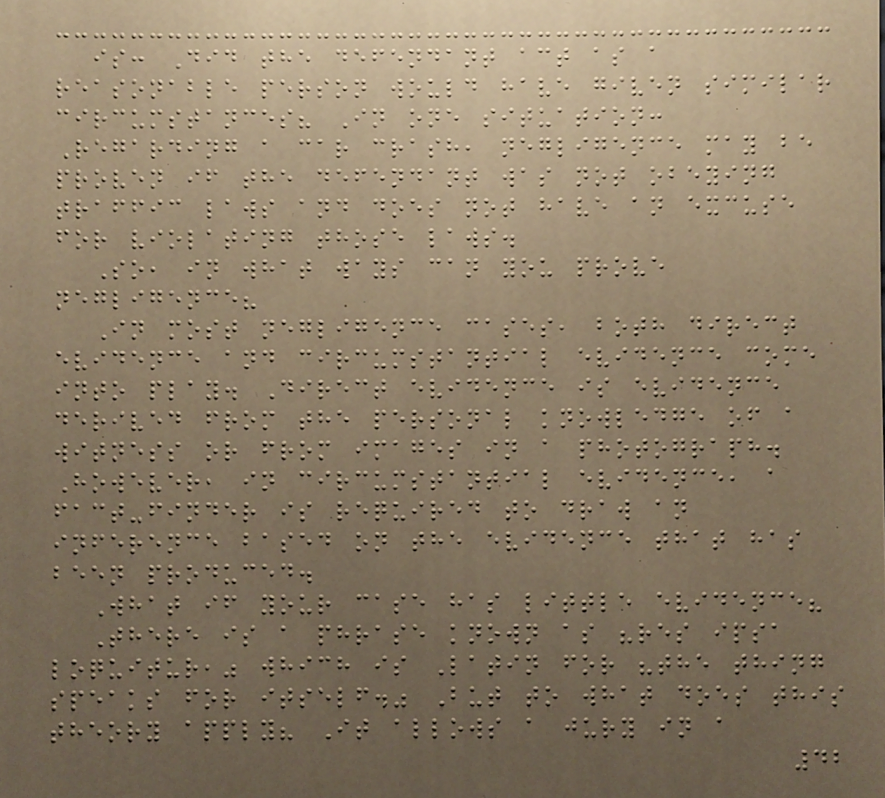is: Did the defendant act as a
reasonable person would have given similar
circumstances? In one situation:
Regarding a car crash, negligence may be
proven if the defendant was not obeying
traffic laws and does not have an excuse
for violating those laws.
So, in what ways can you prove
negligence?
In most negligence cases, both direct
evidence and circumstantial evidence come
into play. Direct evidence is evidence
derived from the personal knowledge of a
witness or from images in a photograph.
However, in circumstantial evidence, a
fact-finder is required to draw an
inference based on the evidence that has
been produced.
What if your case has little evidence?
There is a phrase known as "res ipsa
loquitur," which is Latin for "the thing
speaks for itself." But to what does this
theory apply? It allows a jury in a
42
